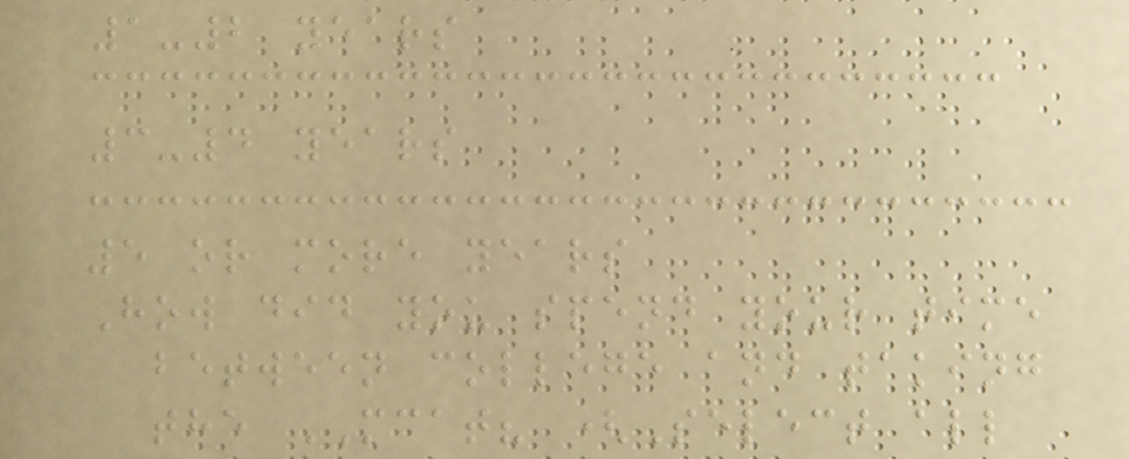1-2 years
3-4 years
5 or more years
How did you spend your time
between college and taking
the MCAT? (Select all
